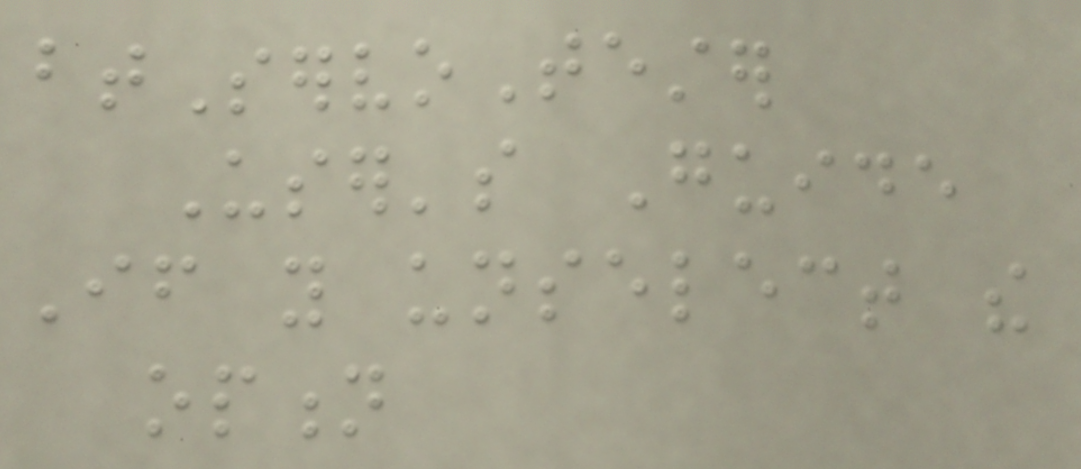btServoTester
User's Guide
If you unselect the
option
